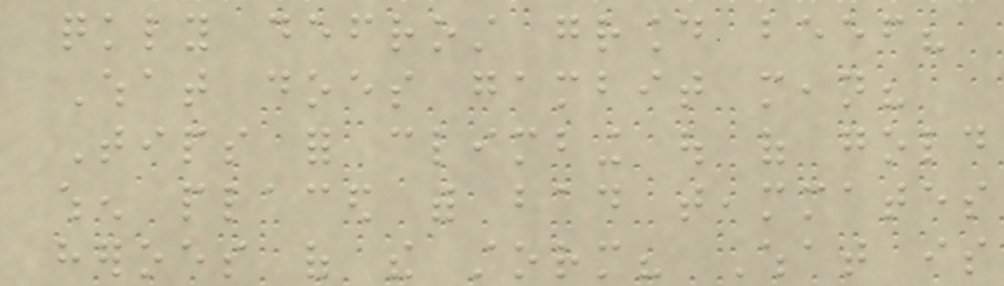quickly defrost ground beef?
What does gambit mean?
Tips for climbing out of gold
when placed with bad teammates
heroes of the storm? What is
